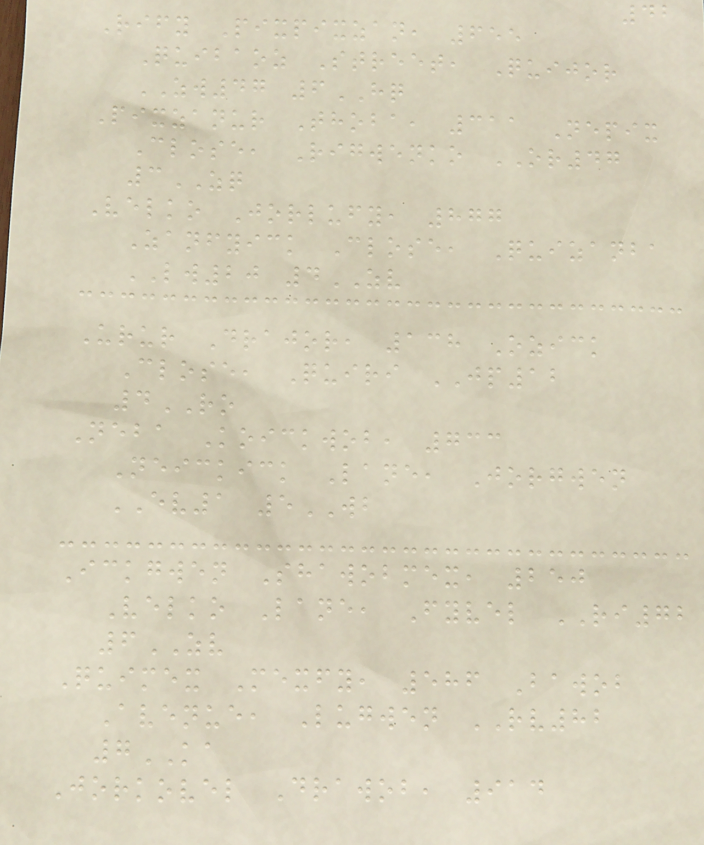42
Rify Pixpixzan, 655
Quibaoz Street, Quijor
ZW47 6HQ
Pixzanur Thoba, 311 Nepix
Close, Rigwenko OR47
3ZQ
Velko Jorlufy, 877
Zanfyick Close, Quizanba
LW20 4ZV
Urur Drajor, 138 Ozick
Close, Quiri JP12
4RO
Neba Koickwob, 733
Neickick Lane, Jorgwen
EV1 5WB
Ickgwen Shawobmex, 250
Velko Lane, Fyvel RI72
6ZV
Quimex Mexfy, 586 Bawob
Avenue, Lugwen RV82
7KA
Jorkovel Drawob, 914
